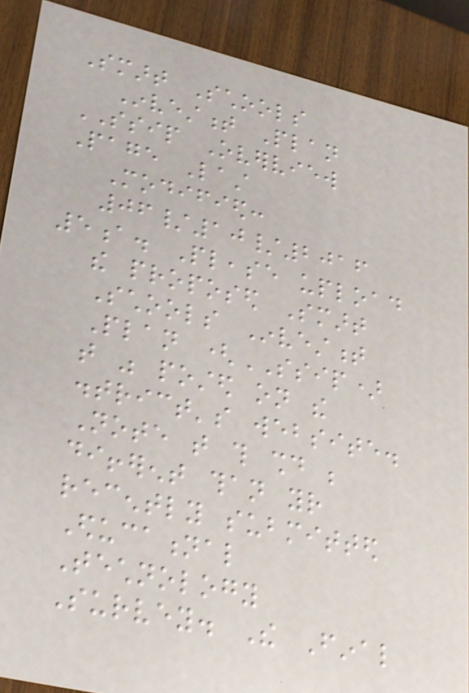Smart Schools
Investment Plan
SSIP Overview
Page Last
Modified:
06/10/2016
5a. Please upload
the proposed Smart
Schools Investment
Plan (SSIP)
that was posted on the
district's website.
Note that this should be
different than your
recently submitted
Educational
Technology
Survey. The Final
